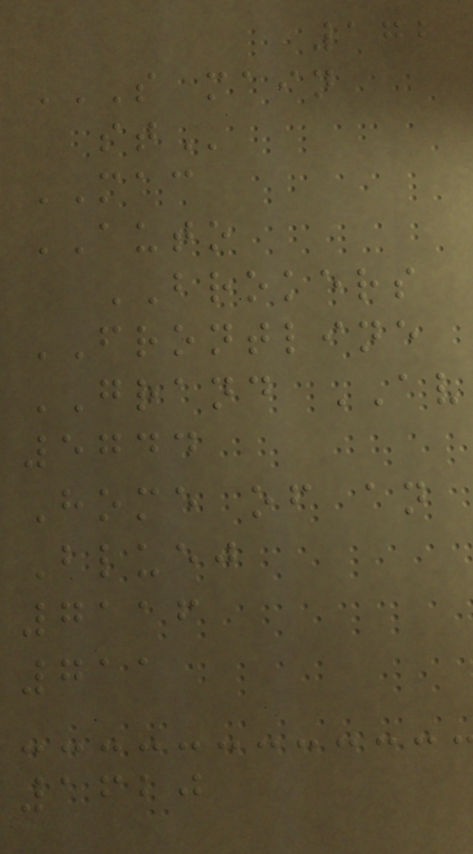172
S MAIN
ST
MAC
AUTO
BROKERS
FRONTLINE
GRAND AV
5744
Home of an
Bluej
7116
711
1620
